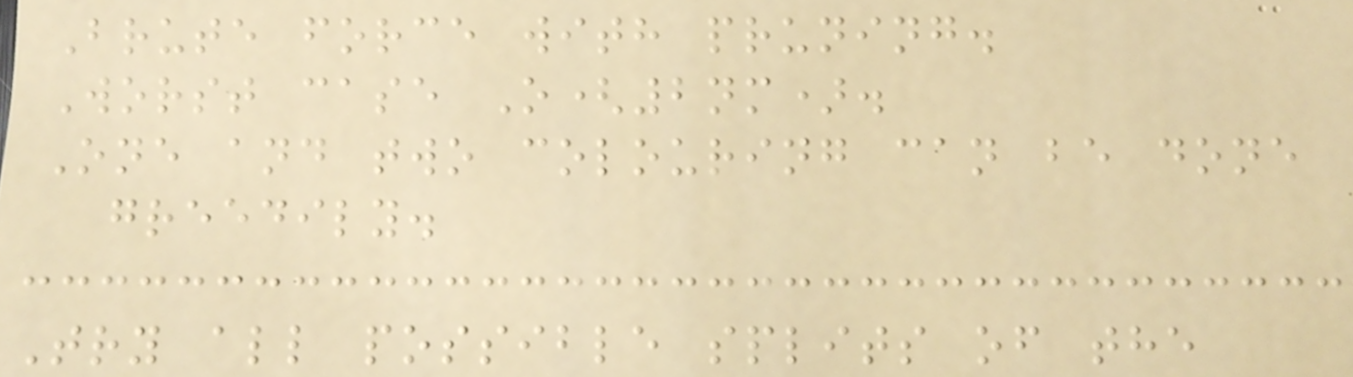Brute force with pruning.
Worst case O(2nm).
One and two colouring can be done
greedily.
Try all possible splits of the
